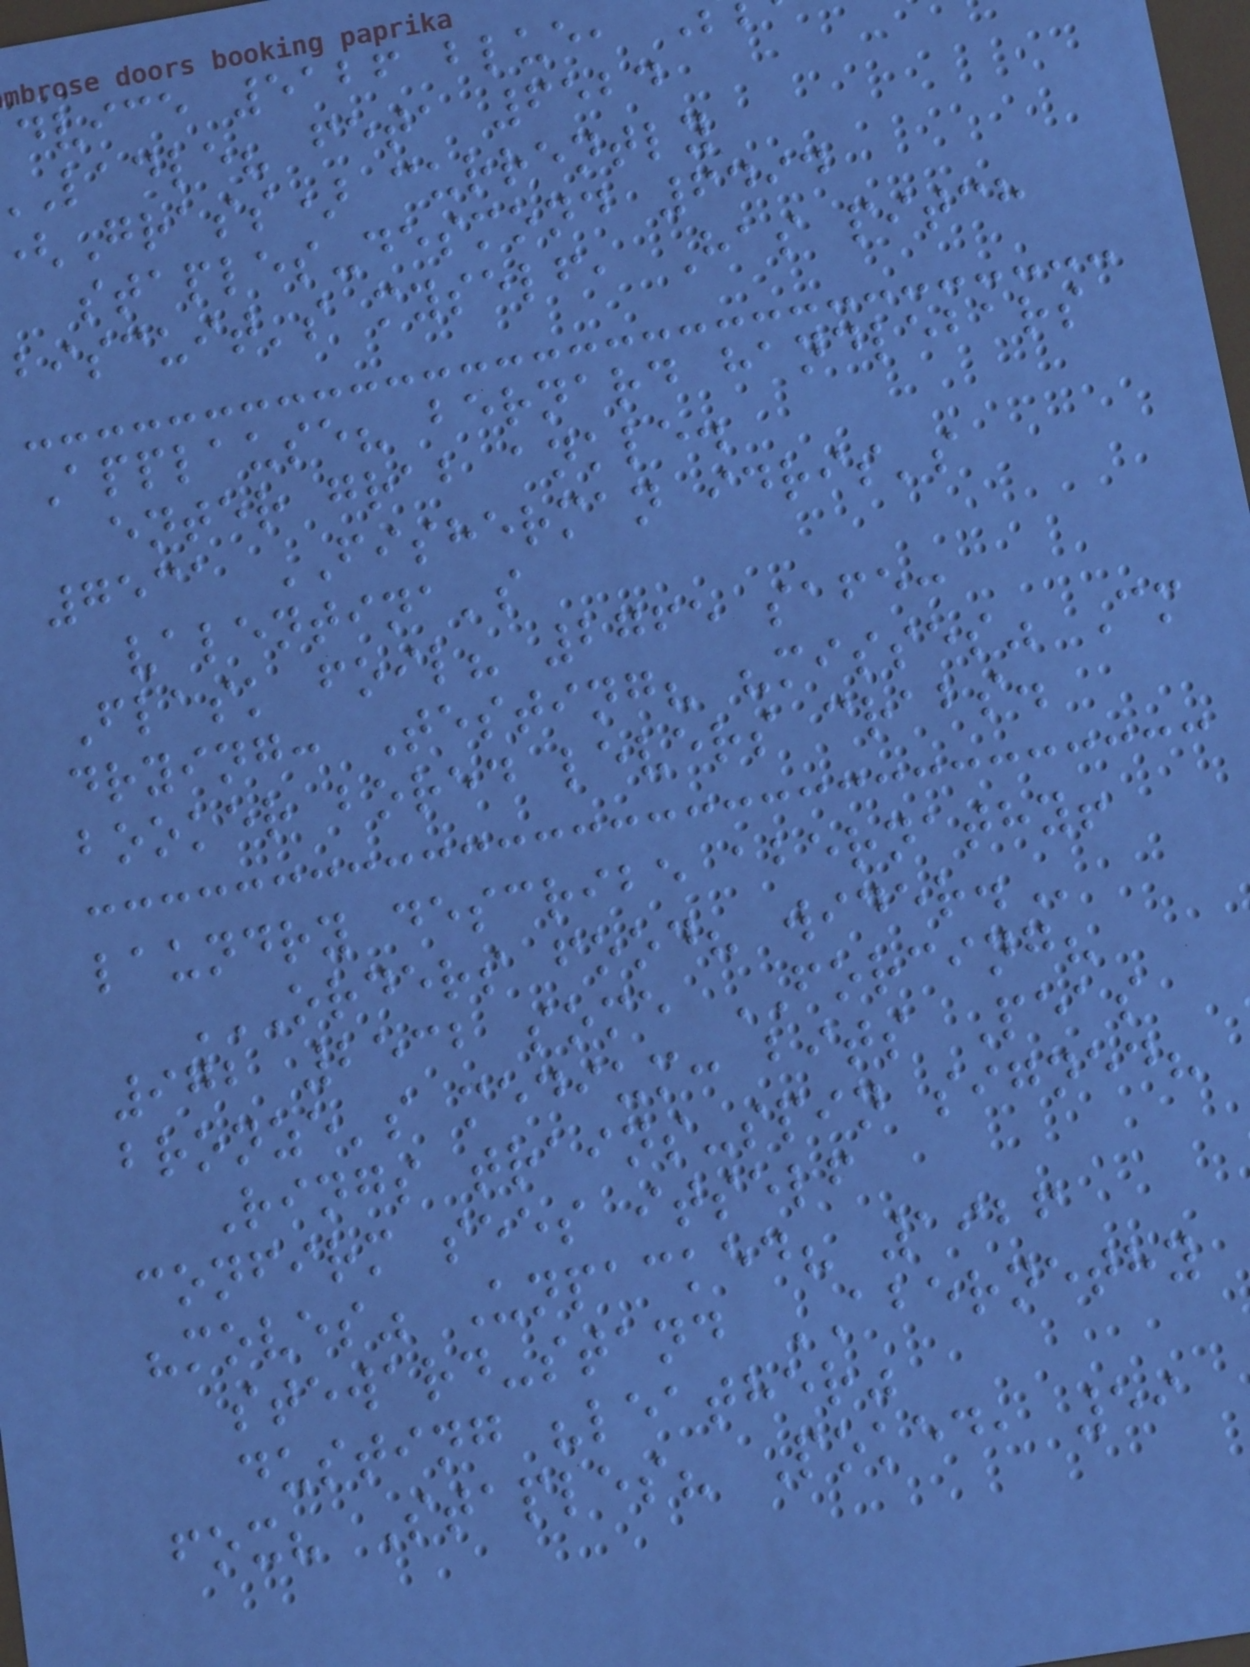dvice 5126 blue,
ladle? feta 6524
Grass) currently
staples-desmond 6494
biscuit's myself, Has pitch
Applause? bernard handlebars
enter grab ankle.
7531 FISHERMAN idris's
valentina's
Flask foil? 2765 safe:
drying: Testing? "misses" Cm
booker bored levers crabs.
laundry describe abernathy!
ORDERS FOOD? WIDER.
972 2532 some FORCING?
bronze's medium: bits Peas
Rings trains-spin signed?
confirm sees itself
"moves" Unpacked? 1926
steward-stand ABERNETHY
dusting "leather"
fox? Staples? Poked, 59
